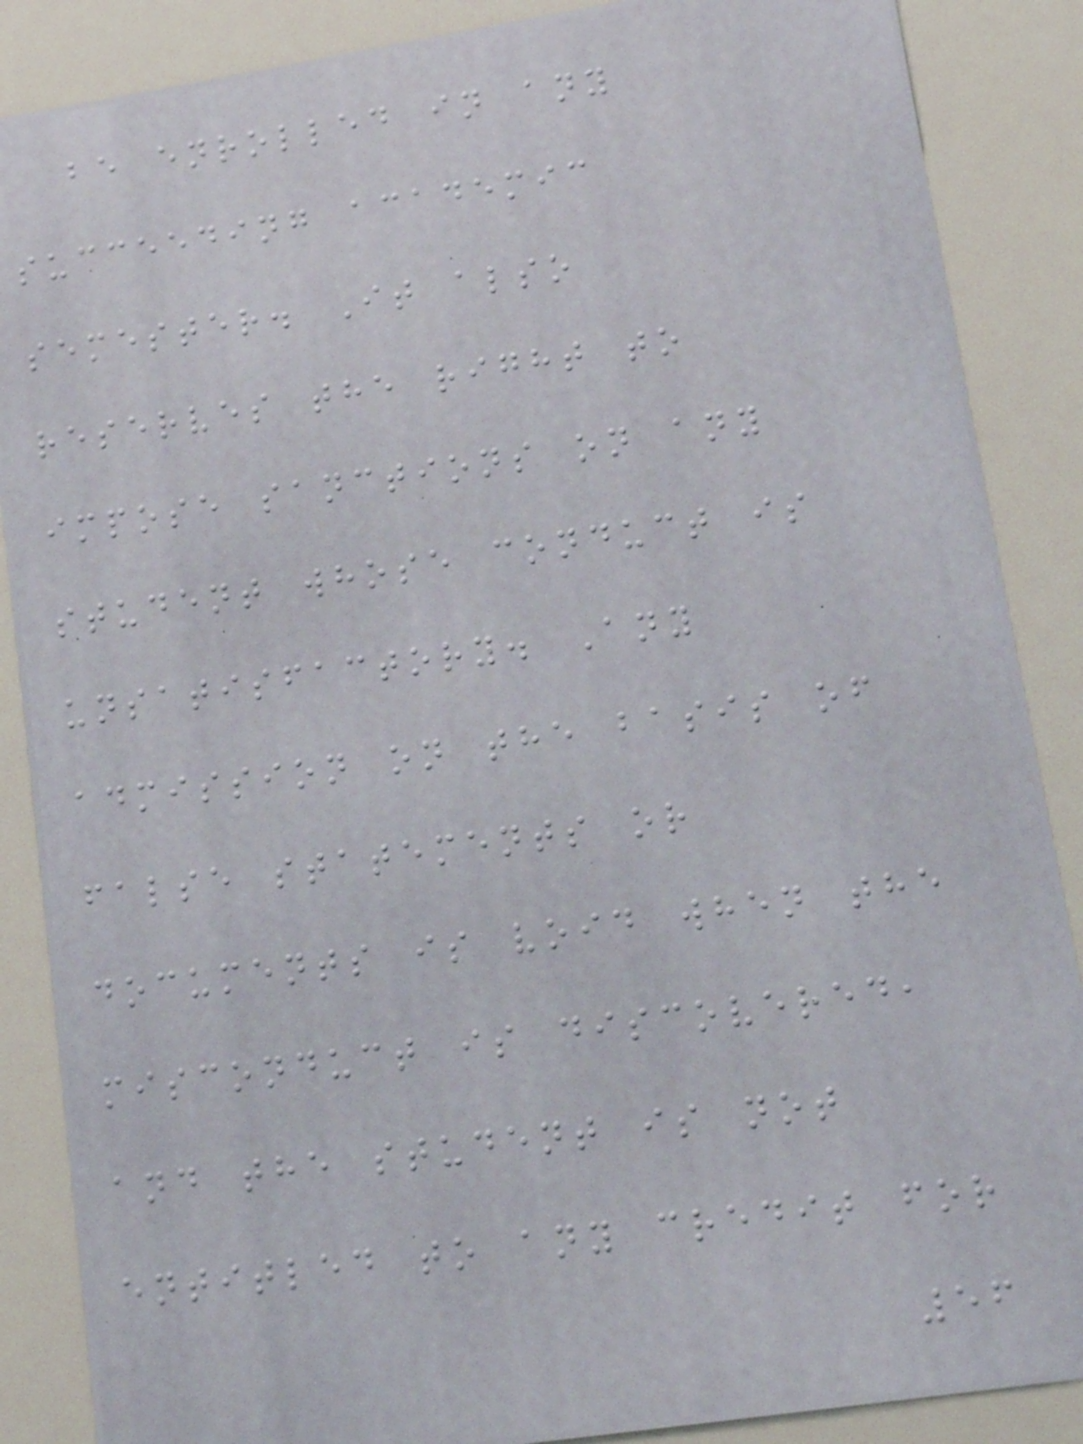be enrolled in any
succeeding academic
semester. It also
reserves the right to
impose sanctions on any
student whose conduct is
unsatisfactory. Any
admission on the basis of
false statements or
documents is void when the
misconduct is discovered,
and the student is not
entitled to any credit for
56
